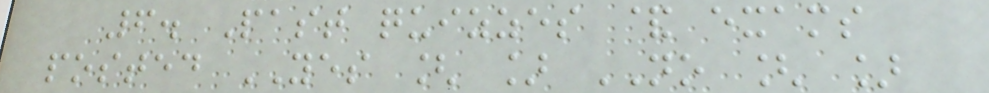6. Past quizzes & exams
posted YES [ ] NO [ ]
